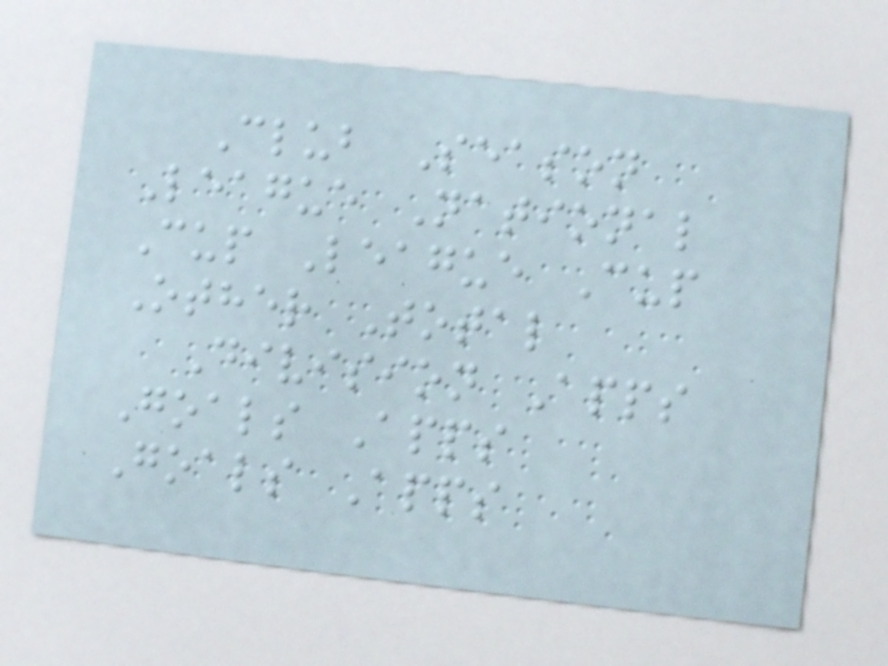Club Season
League National
Cup League Cup
Other Total
Division Apps
Goals Apps
Goals Apps
